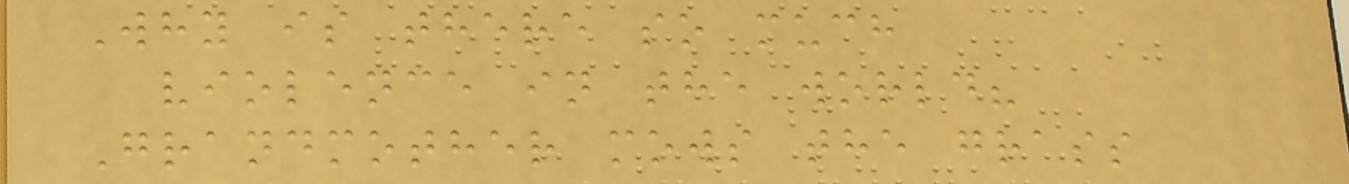Why is there so much
violence in the world?
Grandmother mows the grass
